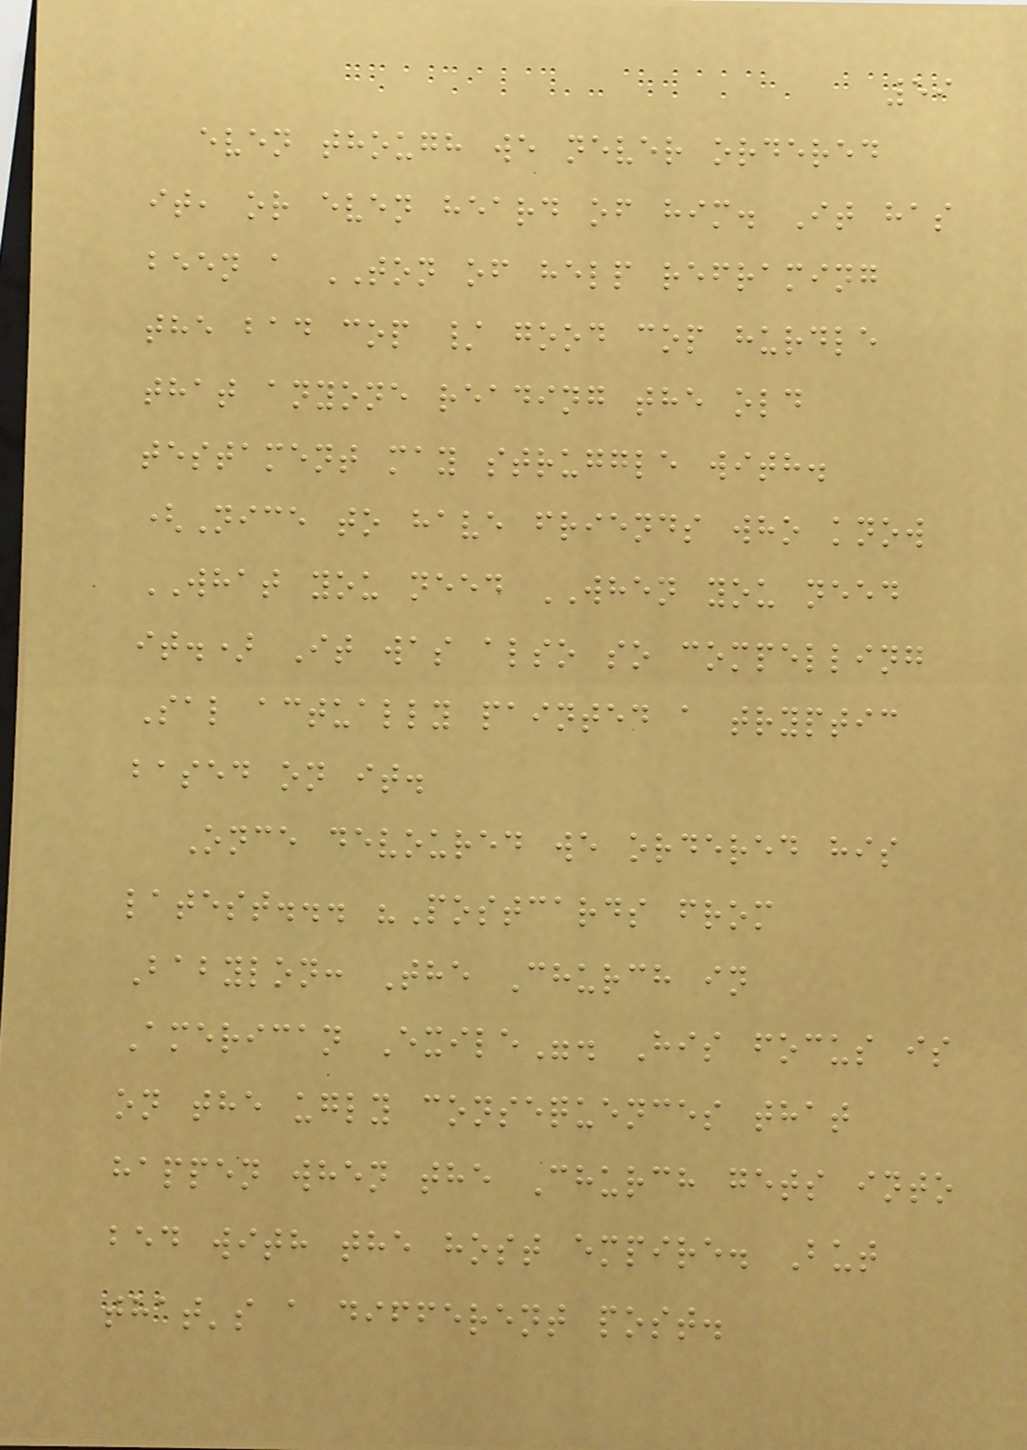59
even though we never ordered
it, or even heard of him. It has
been a TON of help reframing
the bad cop / good cop hurdle
that anyone reading the old
testament may struggle with.
(Nice to have friends who know
WHAT you need WHEN you need
it.) It was also so compelling
Sal actually painted a tryptic
based on it.
Once devoured we ordered his
latest... "Postcards from
Babylon: The Church in
American Exile". His focus is
on the ugly consequences that
happen when the Church gets into
bed with the host empire. But
that's a different post.
